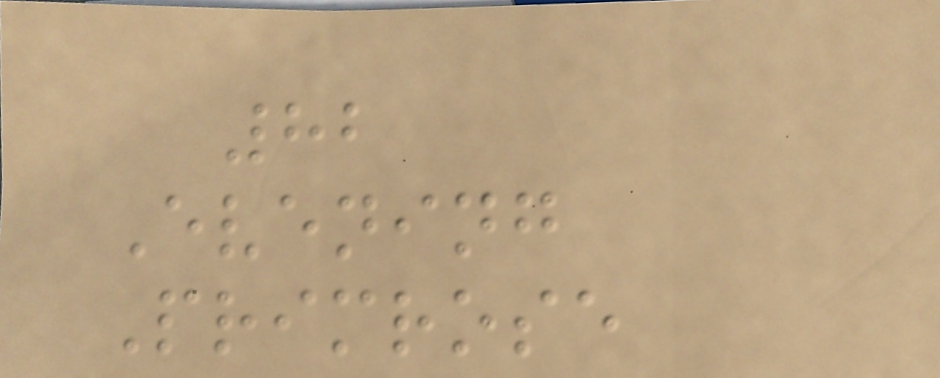82
Evening
Primrose
